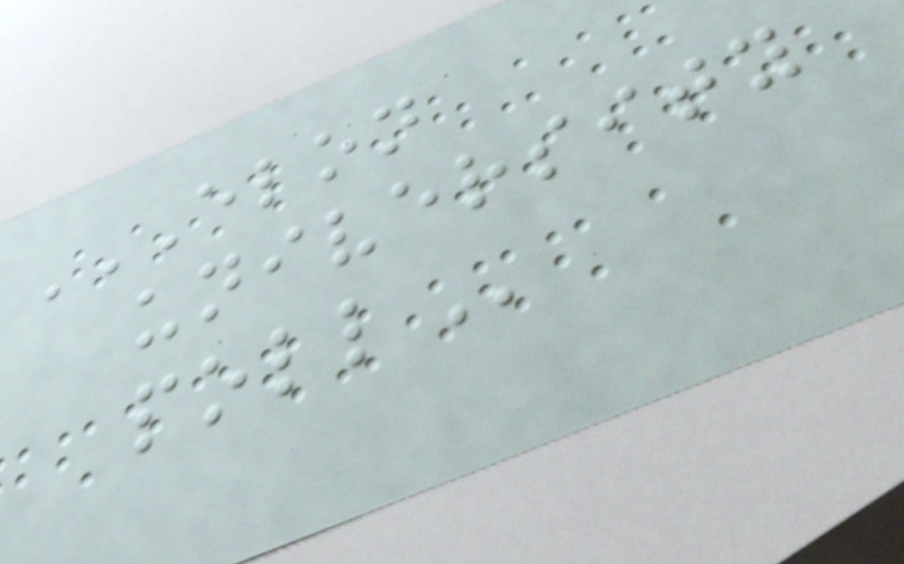ELON
UNIVERSITY
POLL
